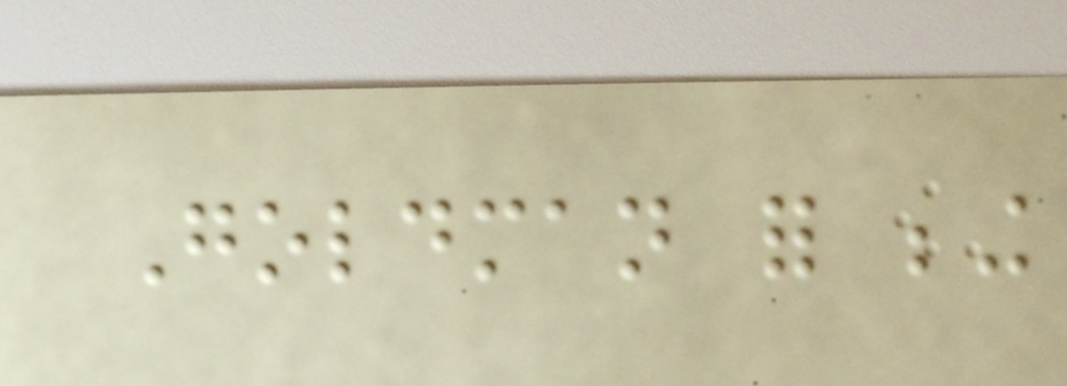Goldman for being
